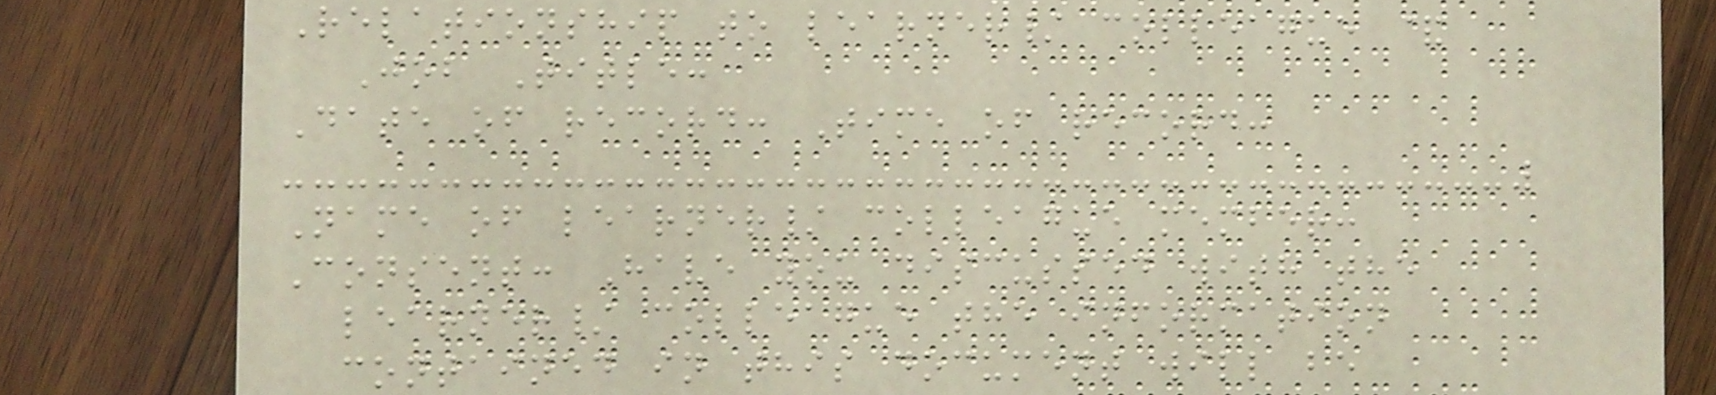Relationship to learner/ colleague &
Job Title:
Date of record: Time of record:
Name of learner/ colleague member:
Consent: Have you discussed with the
learner/ colleague the information
contained in this document will be
